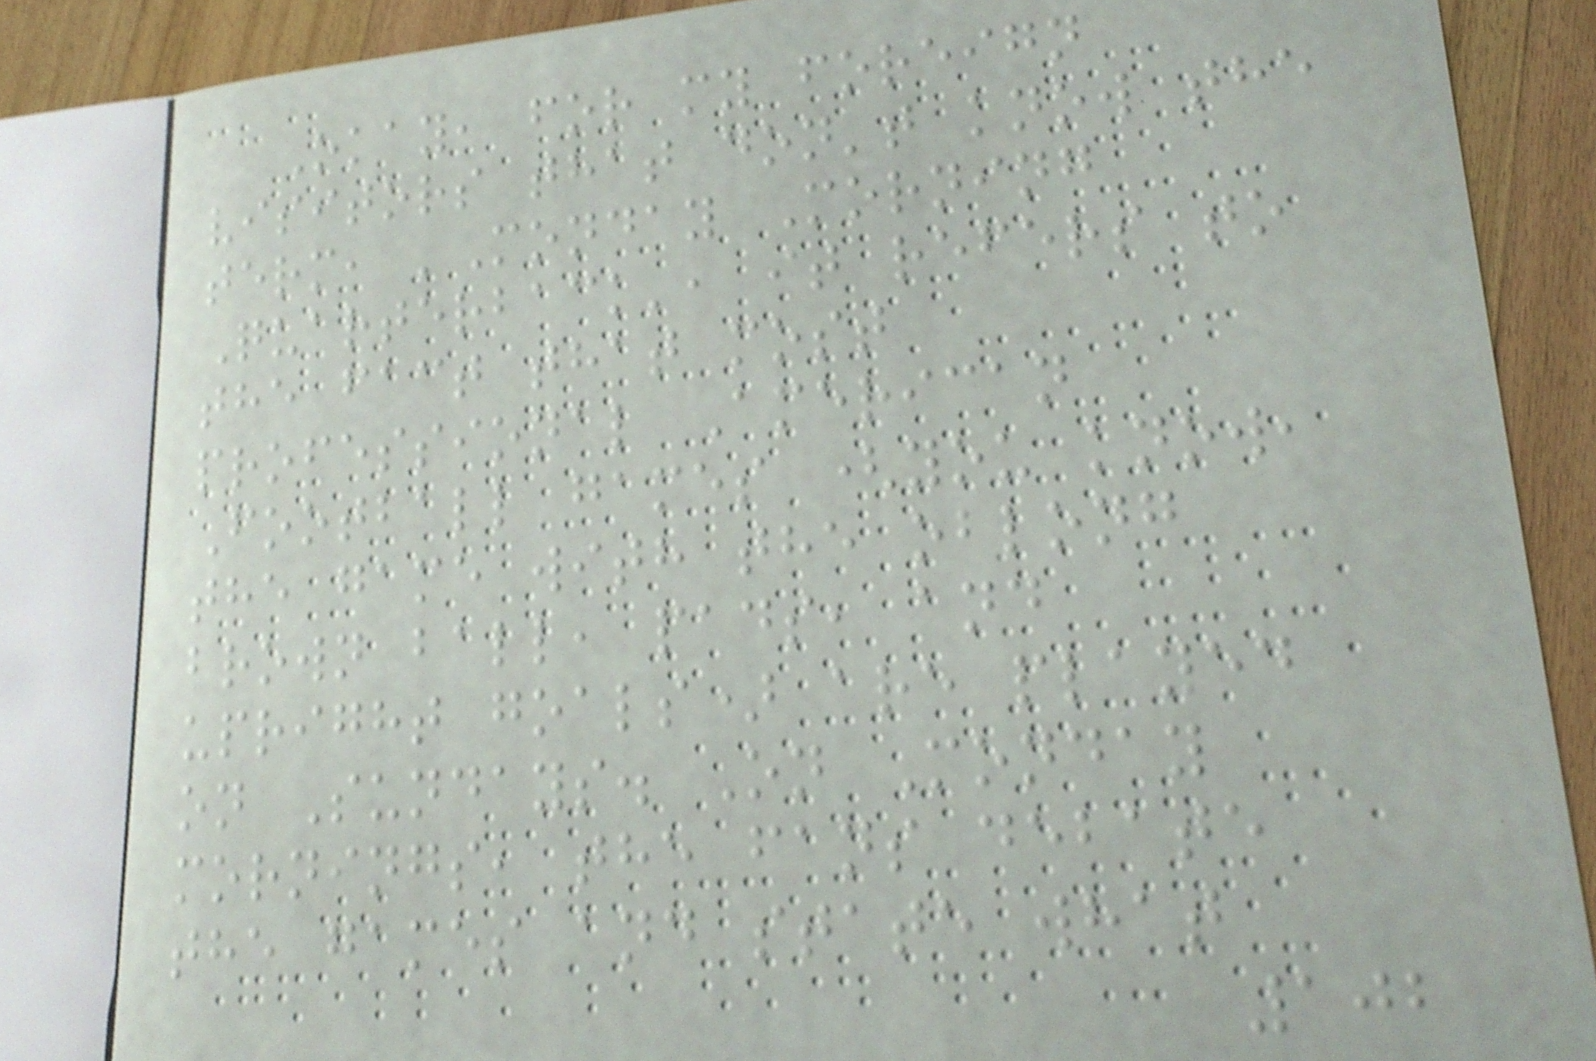Okay, for my foreign
visitors that don't know the
term, 'Monday Morning
Quarterback', it refers to
the fact that most
professional American
Football games (you know,
the game with the oblong
brown ball, pads, and
upright goals) are played
on Sundays. On Monday
mornings, the fans debate
the games and state what
102
